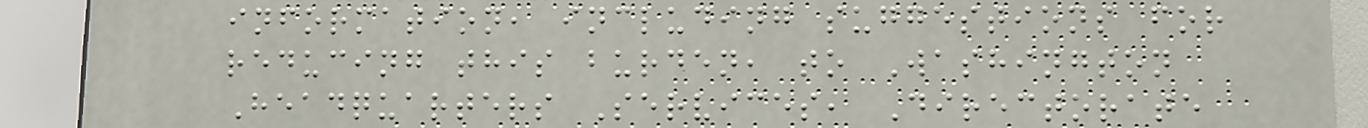information, including suggestions for
reducing this burden, to Washington
Headquarters Services, Directorate
